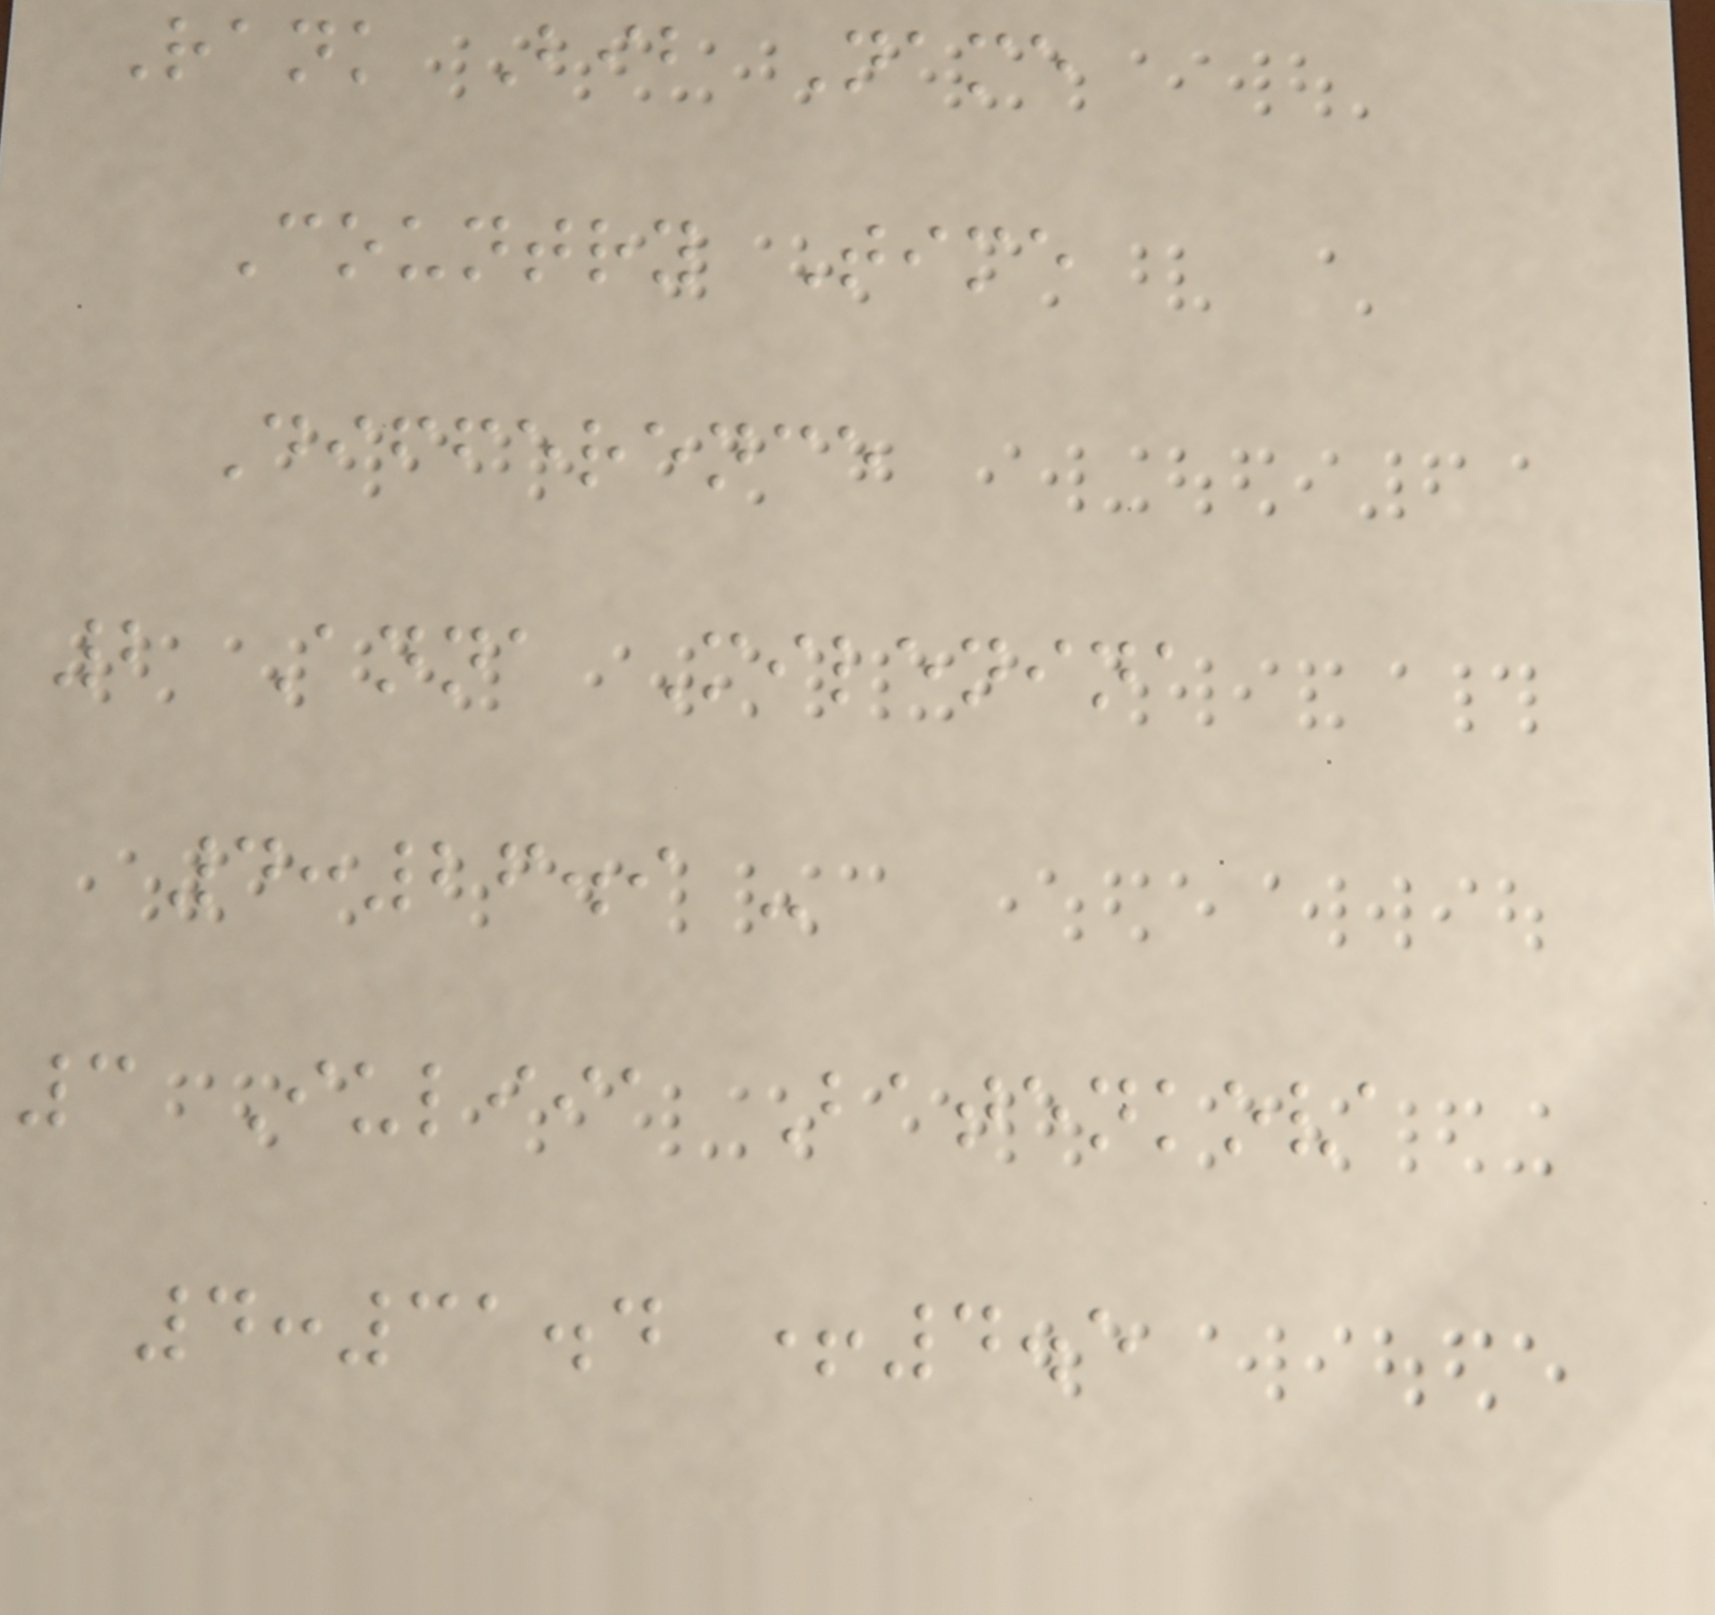Rank Bib Name
Country Time
Difference
2 Anna Milenina
4:26.9 -
3 Iuliia Batenkova
4:31.4 +4.5
